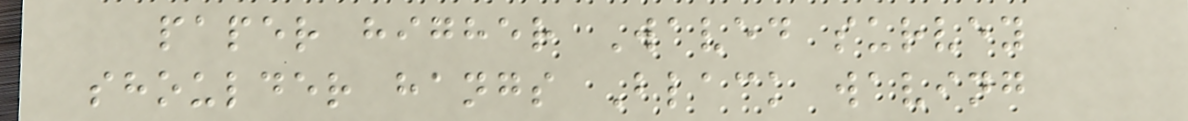paper higher Waved survey
shoulder hangs Black waving
